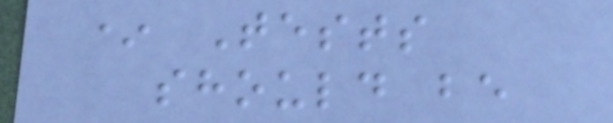* Tests
should be
